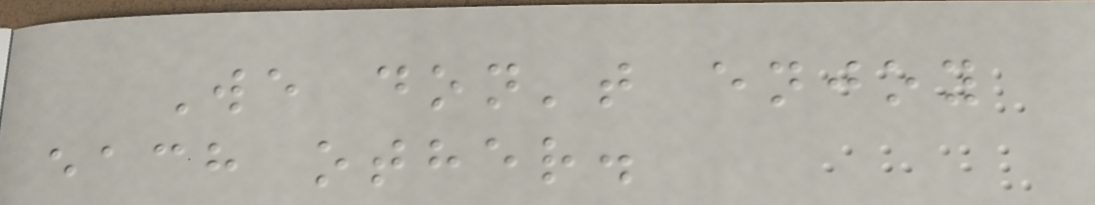We don't enjoy
each other.
